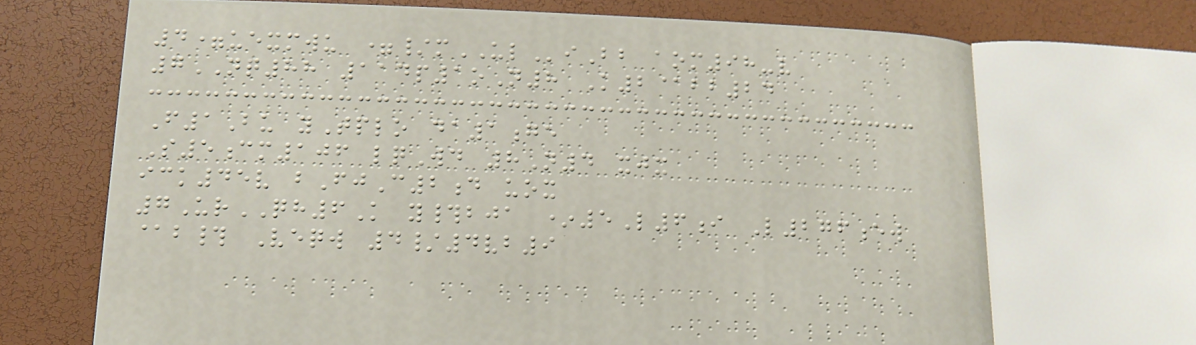4=uexmwu =/mULiBb aom98-v
7NQ88 114p1oN8 K2@bb24
F1Bu yTplo da1ge
S5cm106 lqWd 8N4 xjx
ick45v bFjC2d uox
7UrQH6K y#bja *5L6i L276ew
@b# Veqw 4/4vb9
